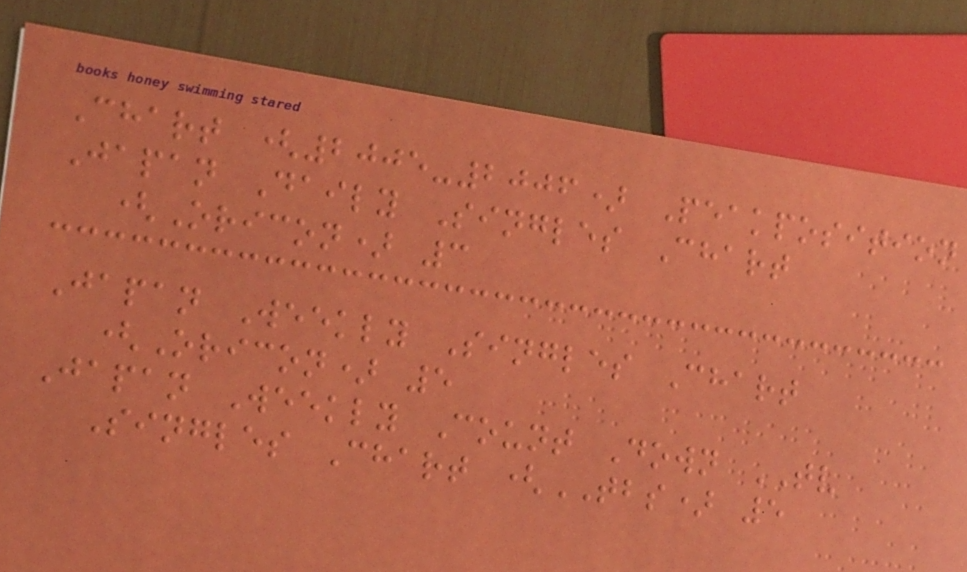Chart (2005-2006) Peakposition
Japan Daily Singles Chart
(Oricon) 3
Japan Weekly Singles Chart
(Oricon) 5
Japan Weekly Count Down TV
Singles Chart (TBS) 5
